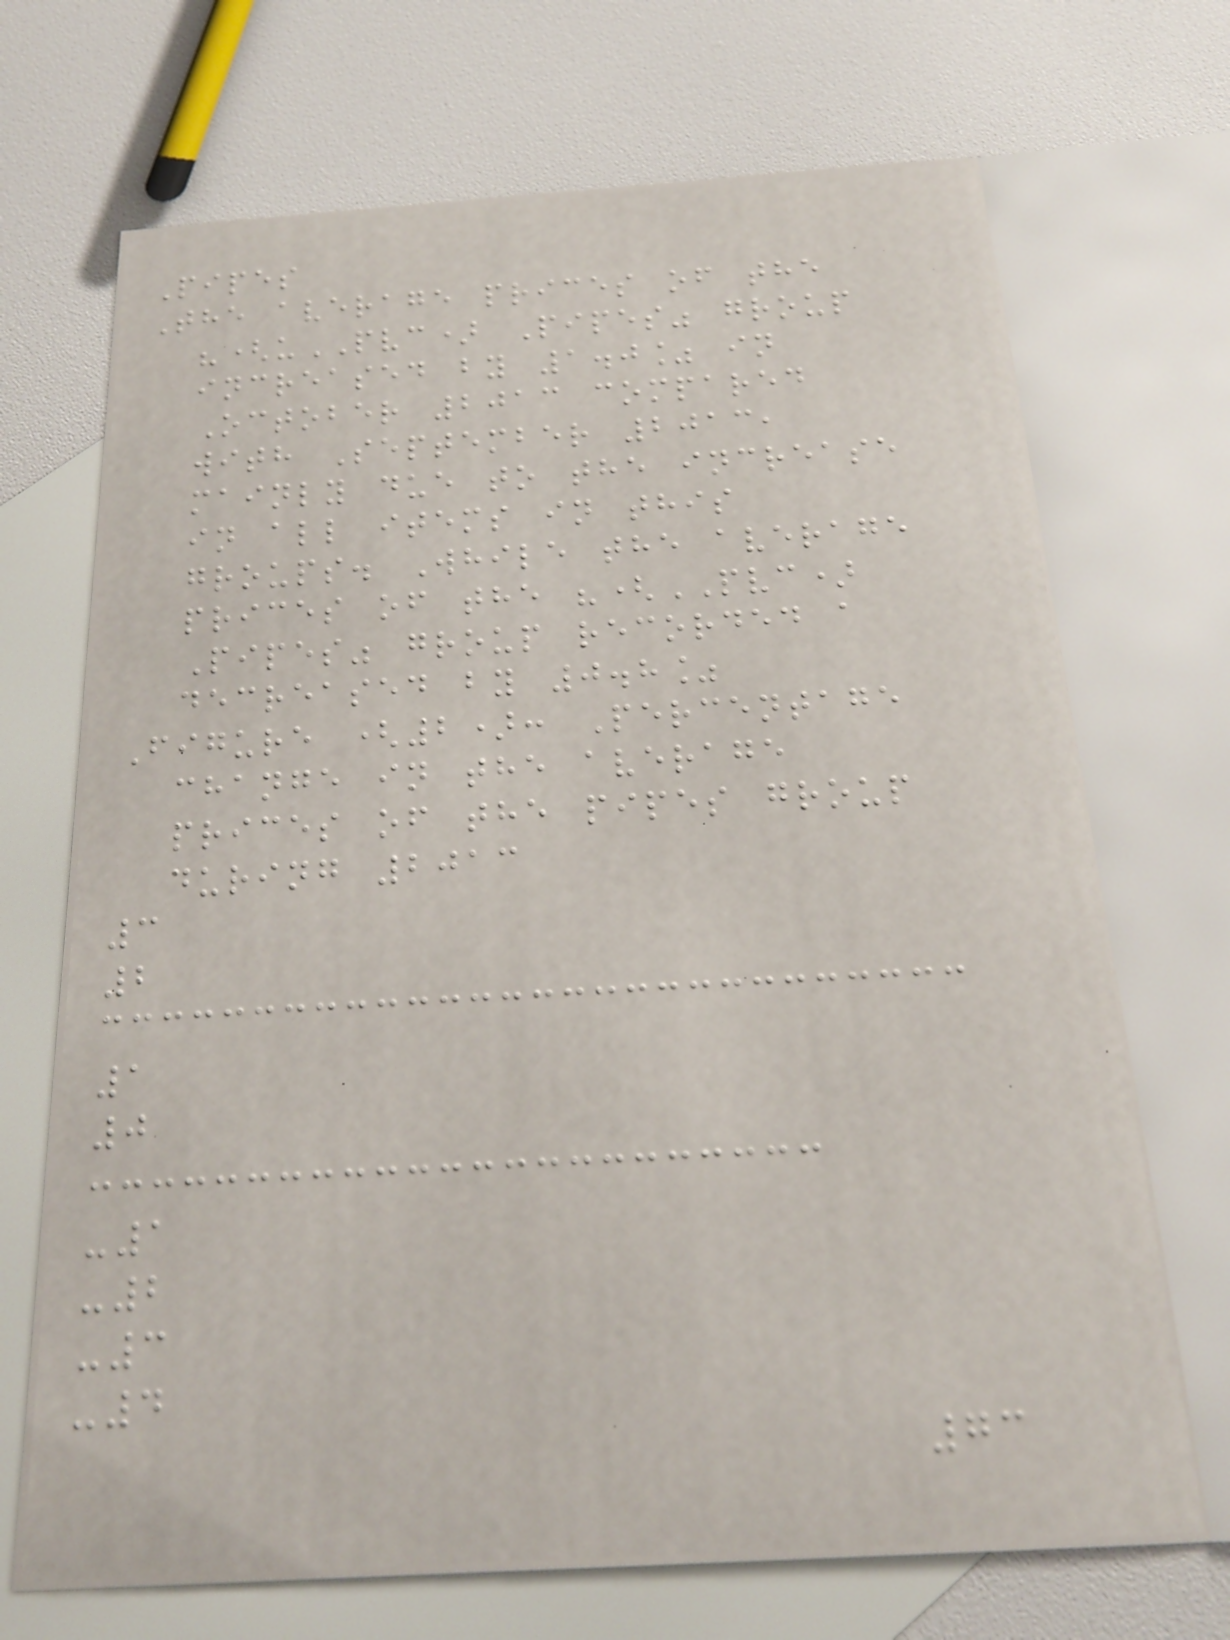Pipes
The average prices of the
"(uPVC) Pipes" group
increased by 1.0% in
October 2013 compared
with September 2013,
mainly due to the increase
in all items in this
groups. While the average
prices of the "(PVC)
Pipes" group recorded a
decreased by 0.8%
Figure (2): Percentage
change in the average
prices of the pipes group
during 2013
3
2
1
0
-1
-2
-3
-4
73
